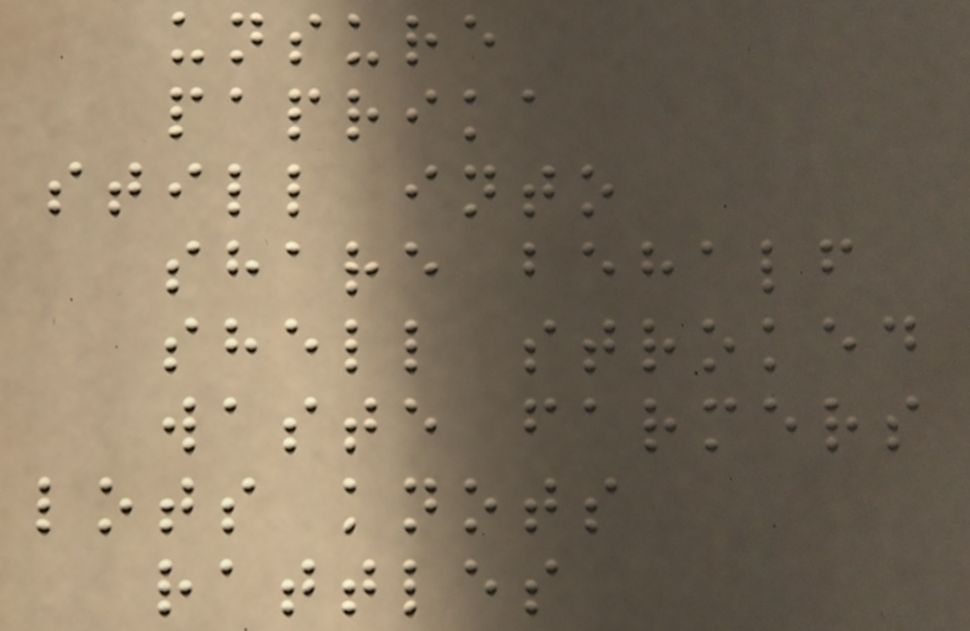unsure
paprika
still into
share behalf
shell stroked
waste farmers
lots knots
rattles
